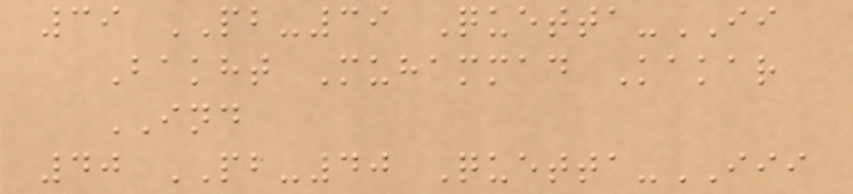39 PB-39 Quetta-II
Bakht Muhammad Kakar
IND
40 PB-40 Quetta-III
